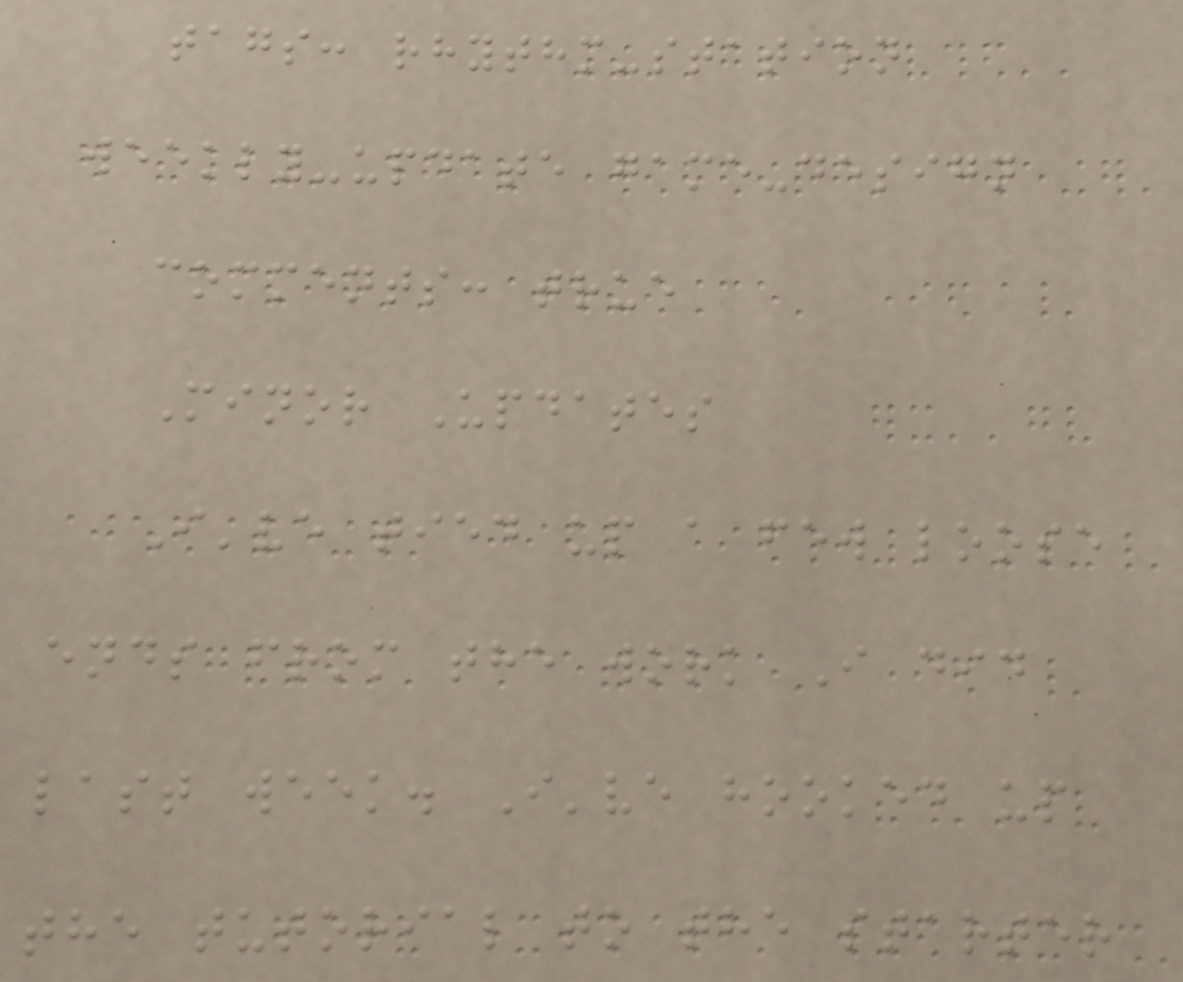tags: rhythm-station
weekly-update game-design
comments: true
Minor Updates
I've tied up a few loose
ends from the work I did
last week. I've hooked up
the tutorial to the starter
